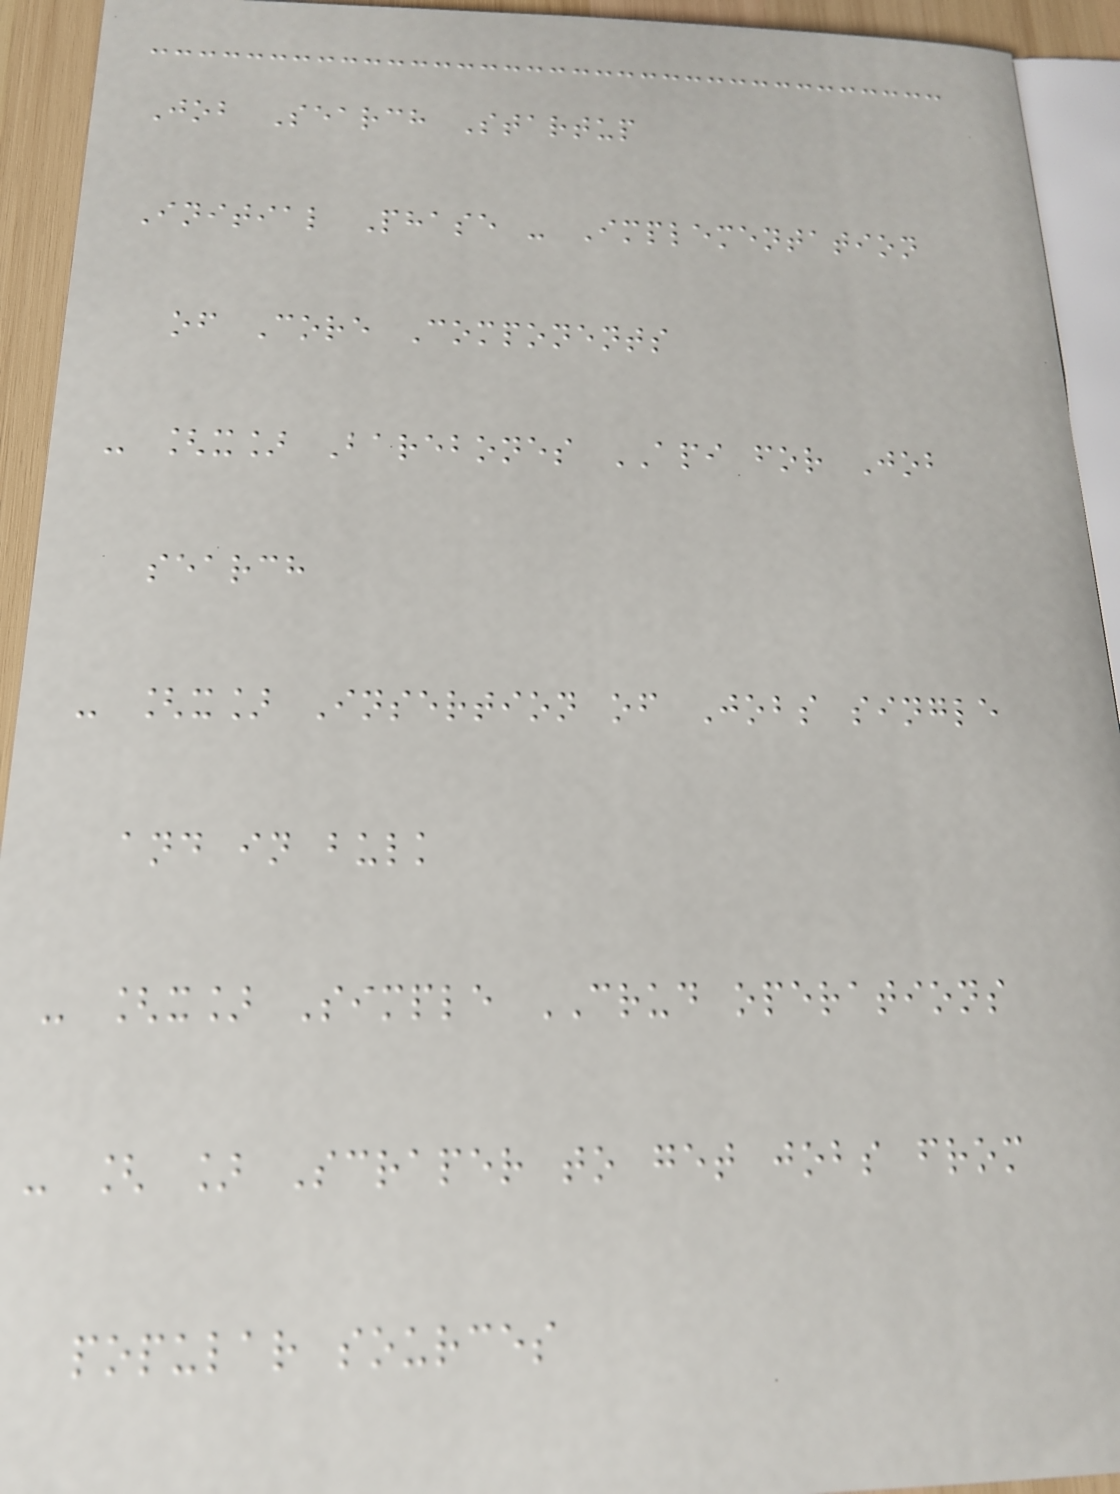Job Search Startup
Initial Phase - Implementation
of Core Components
- [x] Barebones API for Job
search
- [x] Insertion of Jobs single
and in bulk
- [x] Simple CRUD operations
- [ ] Scraper to get jobs from
popular sources
